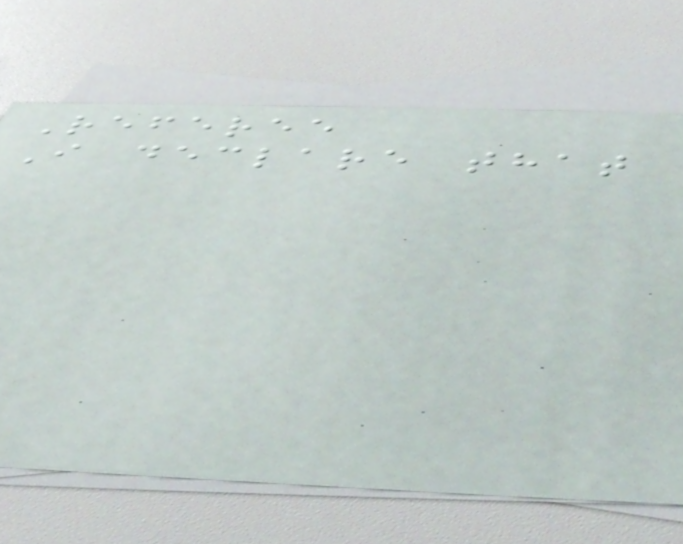Referee
I declare that
